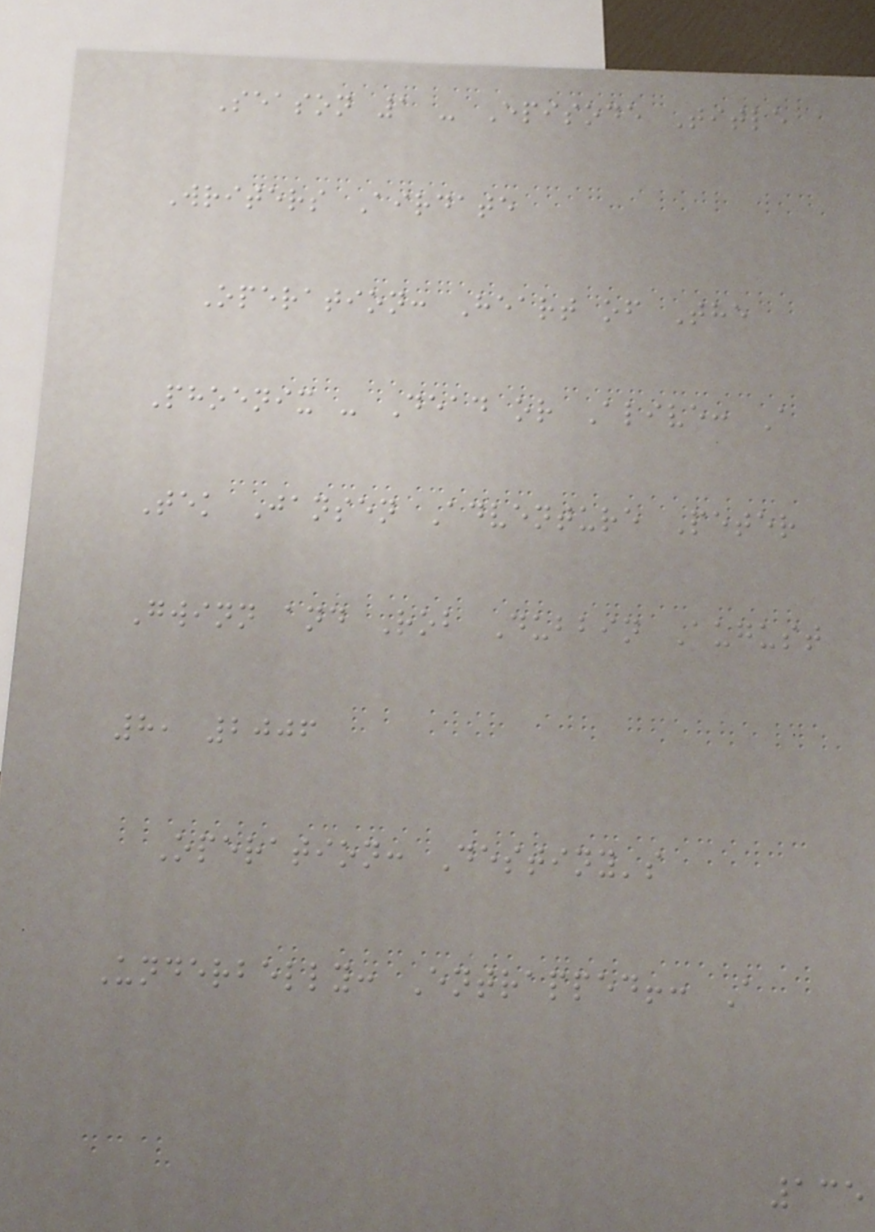Season 1 - Episode Title
Writers Airdate
Operation: Heart of The
Phoenix - Dead or Alive: A
Tek Jansen Adventure Peter
Gwinn and Rob Dubbin August
8, 2006
Operation: Destiny's
Underbelly: Entrapped!: A
135
